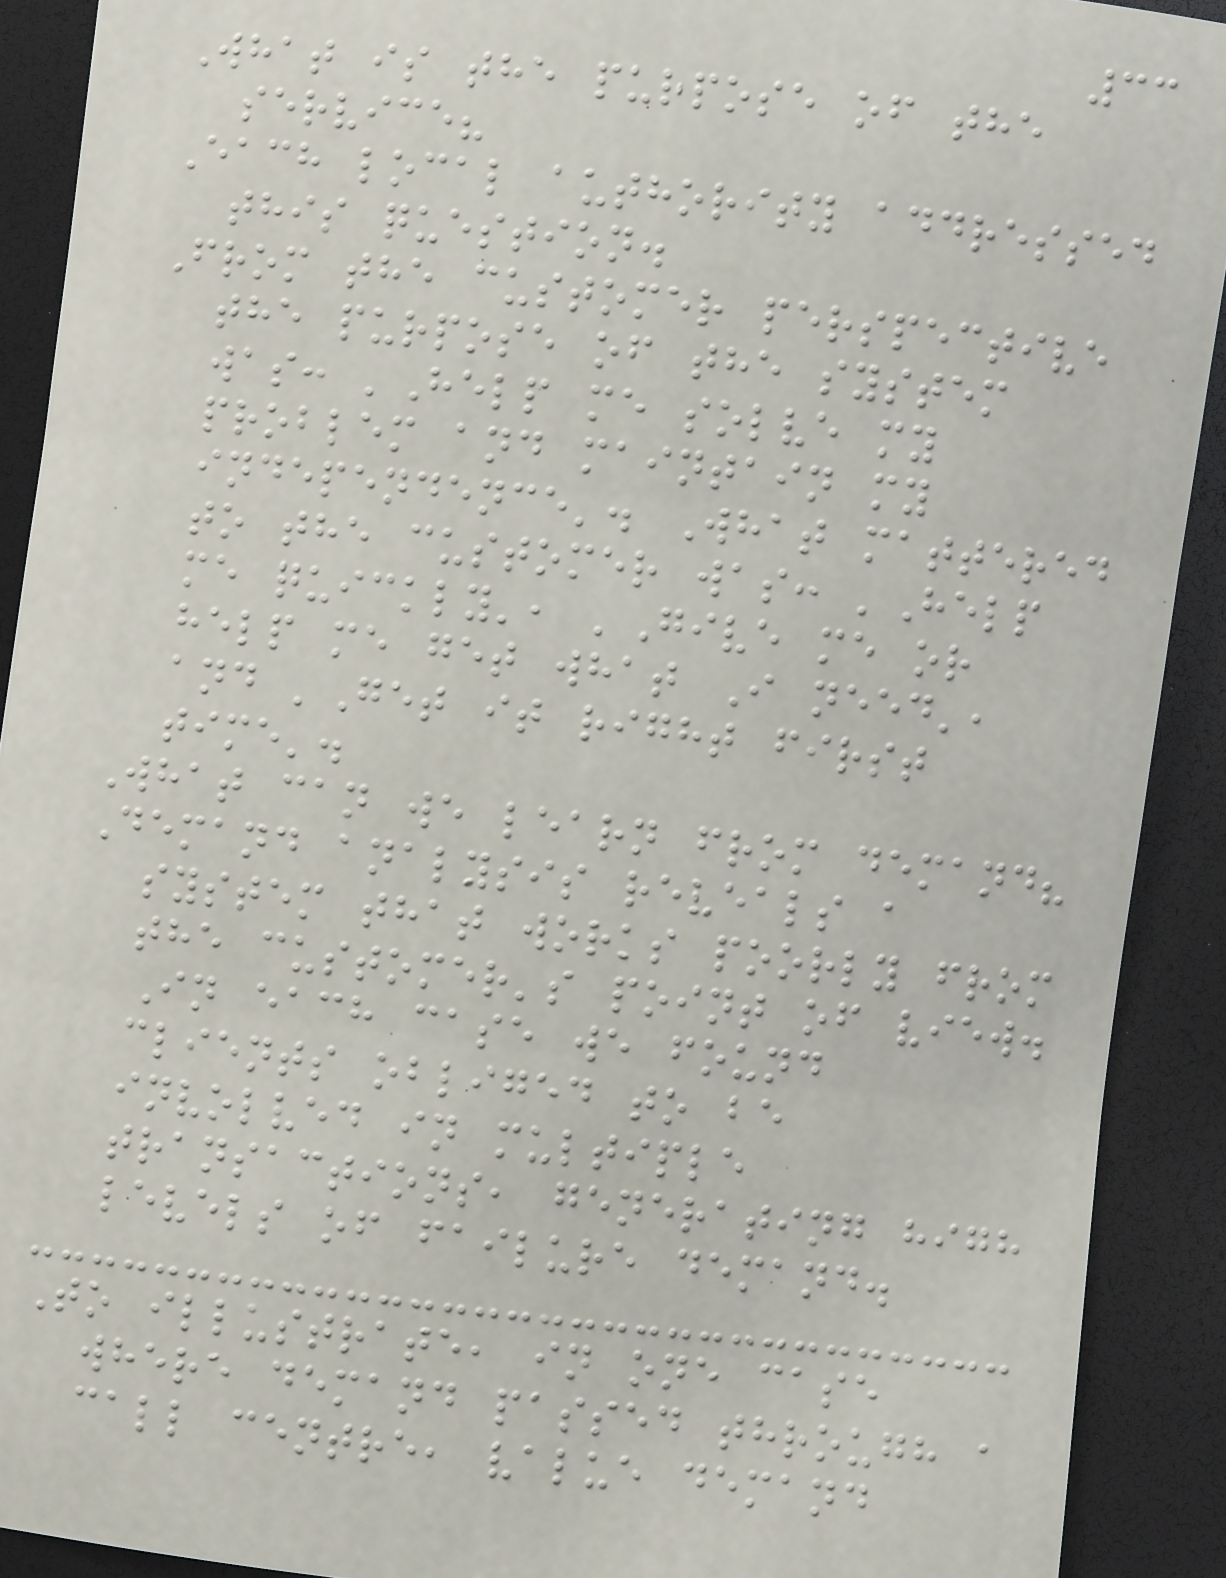33
What is the purpose of the
service?
Each local authority addressed
this question.
From the customer perspective
the purpose of the system
was: 'Help me solve my
problem and maintain my
independence'. What mattered
to the customer was: 'Help
me quickly', 'Give me or
help me get what I need',
and 'Get it right first
time'.
What can we learn from demand?
Demand analysis reveals a
system that works poorly from
the customer's point of view.
In each case we found
clients obliged to be
involved in multiple
transactions, generating high
levels of failure demand.
To illustrate, in one case
where demand passed through a
call centre, value demand
